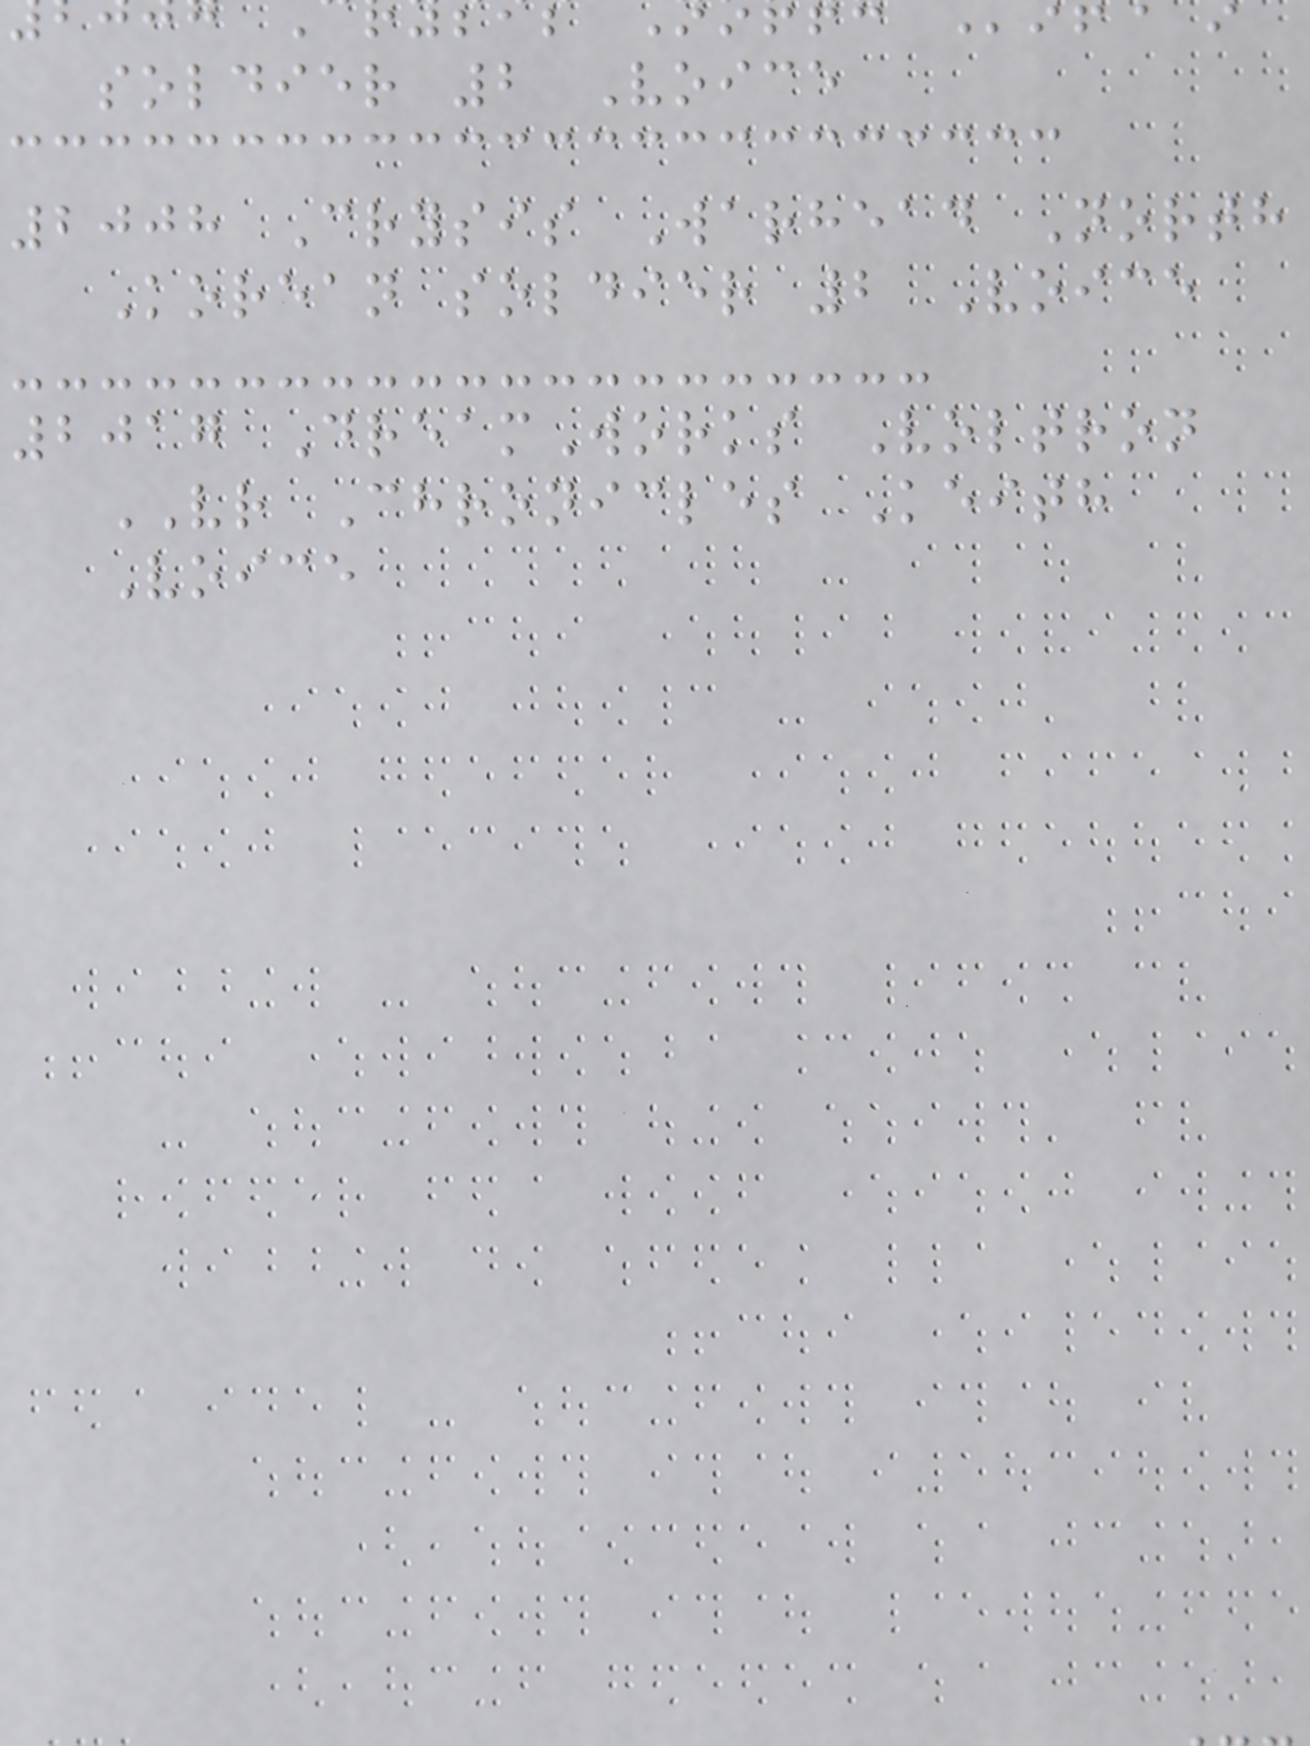soldier 2 Voice
2008 Crysis Warhead North
Korean soldier 2 Voice
2017 DreamWorks Voltron
VR Chronicles Keith
Voice
